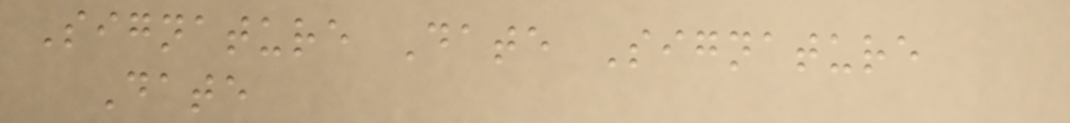Signature Date Signature
Date
